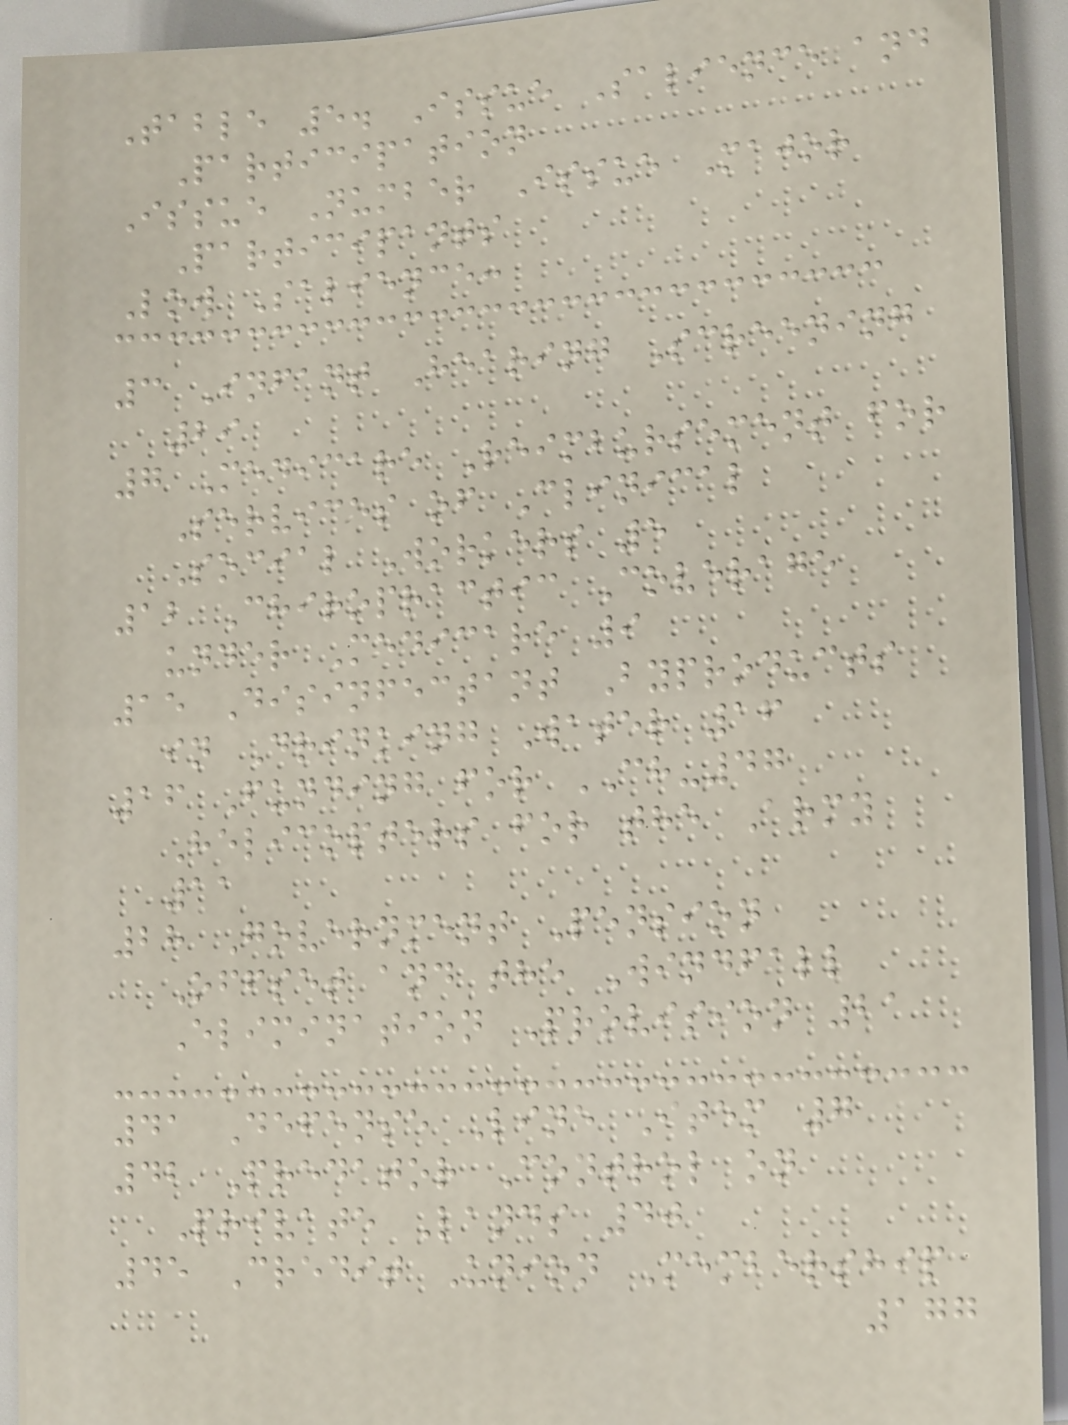Table 5. Issue Salience and
Participation
Issue Number Issue Major
Participants
Low Salience:
3 Infant Hearing Screening
29
7 Medicare Reimbursement for
Services of Clinical
Social Workers 5
12 Chiropractic Coverage
under Medicare 9
15 Disinfectant Byproducts
in Drinking Water 16
16 Funding for CH-47
Helicopters for the Army
11
28 Government Pension
Offset and the Windfall
Elimination Provision 21
41 Defense Line Item 7
42 Predator Control on
Private Lands 40
45 Credit Union Membership
177
